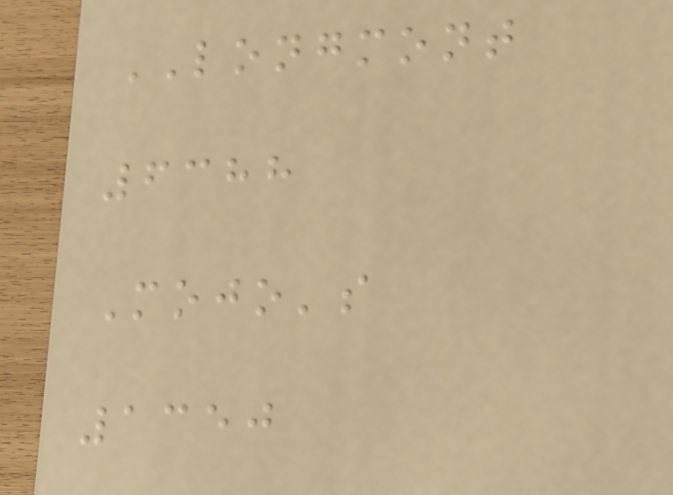LONGMONT
6388
Mojo's
1350
